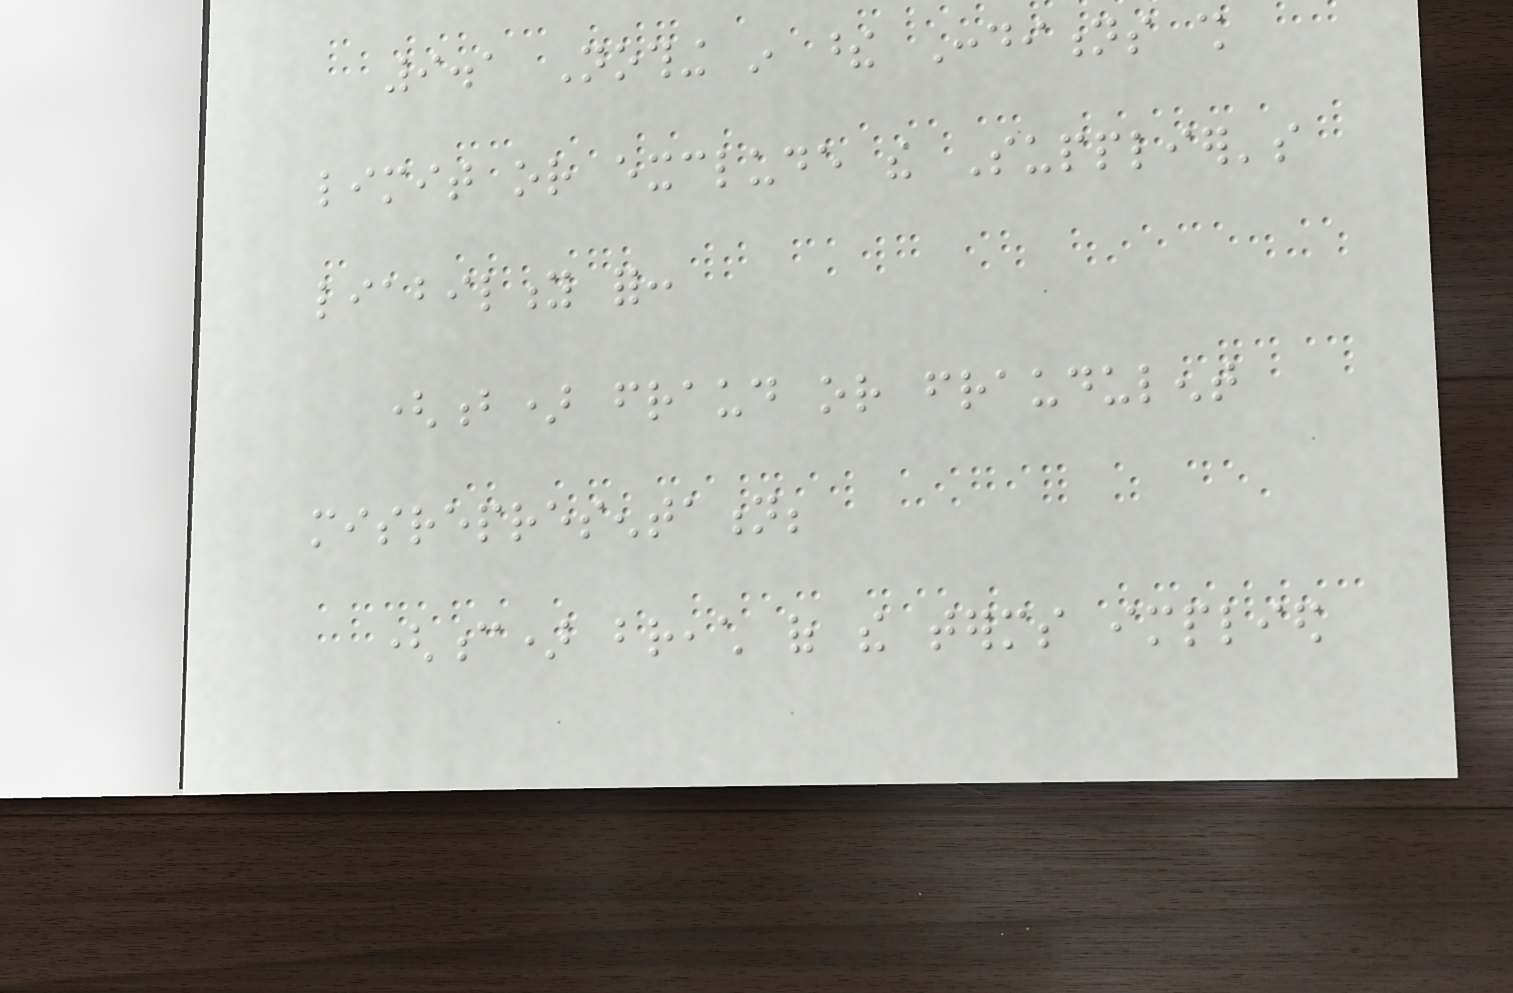9.1 Nothing in these Conditions shall
limit or exclude the Supplier's
liability for:
(b) fraud or fraudulent
misrepresentation;
(c) breach of the terms implied
